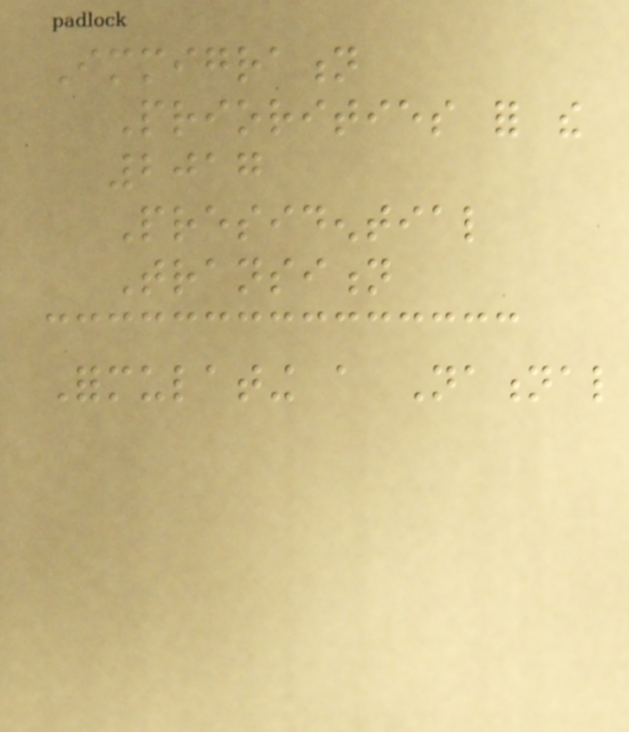Immigration
Priorities for the
2017
Presidential
Transition
Formulating a National
